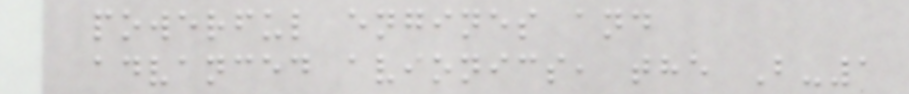powerful engines and
advanced avionics, the B-1
